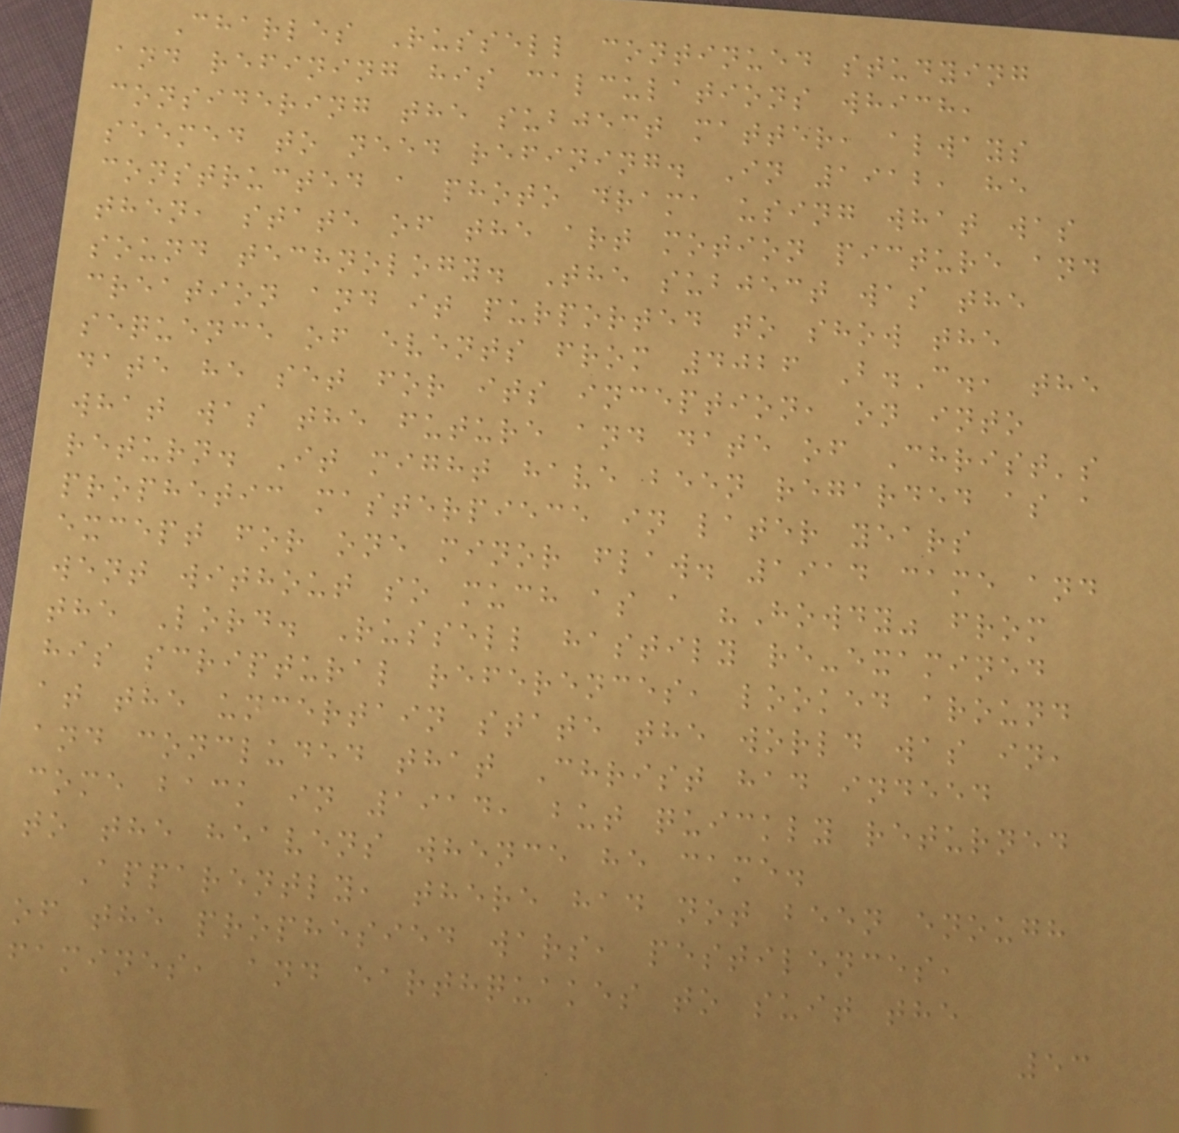Charles Russell continued studying
and refining his calculations which,
considering the subject matter, always
seemed to need refining. In 1912, he
constructed a photo drama using what was
then, state of the art motion picture and
sound technology. The subject was the
creation and it purported to show the
sequence of events from 4026 B.C., the
date he set for its inception, on into
what was the future and date of Christ's
return. It might have been regarded as a
prophetic masterpiece in later years
except for one minor flaw. 1914 came and
went without so much as a "Howdy" from
the Lord. Russell hastily re-examined
his scriptural references, looked around
at the uncertain state the world was in,
and concluded that Christ had indeed
come back in 1914, but quickly returned
to the heavens whence he came.
Apparently, there had not been enough
of the prophesied wars, pestilences,
famines, and earthquakes to suit the
53
